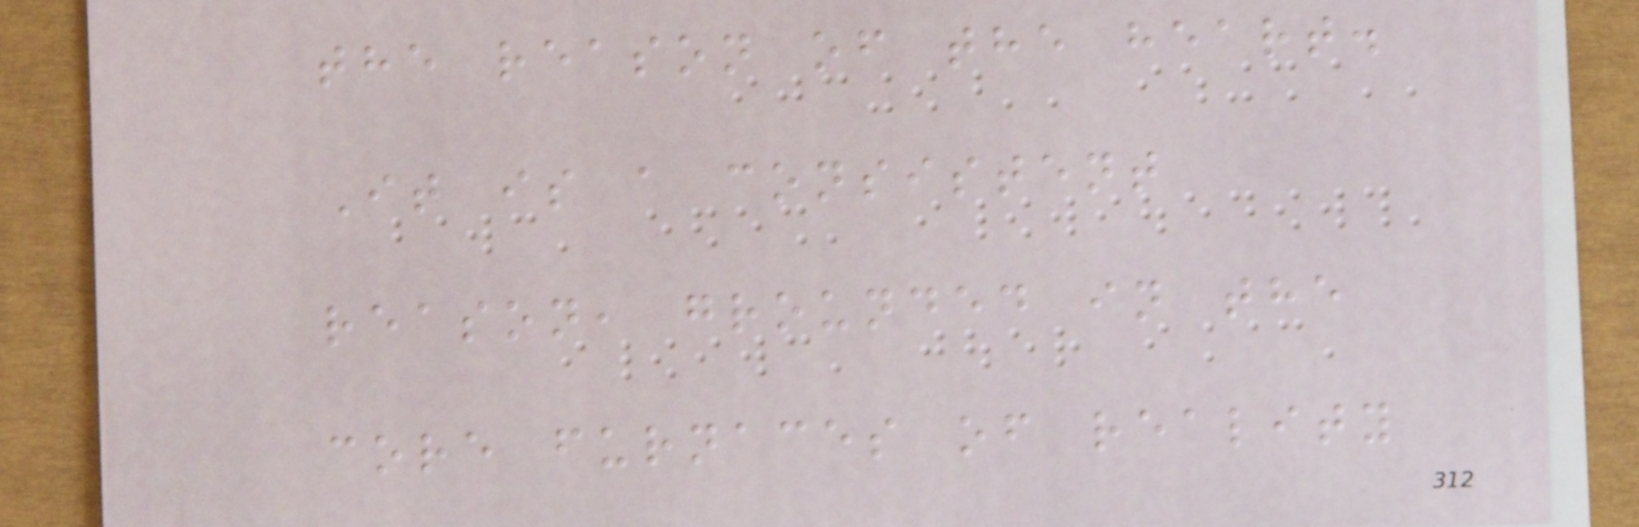the reason of the heart.
It is a consistent
reason, grounded in the
core furnaces of reality
